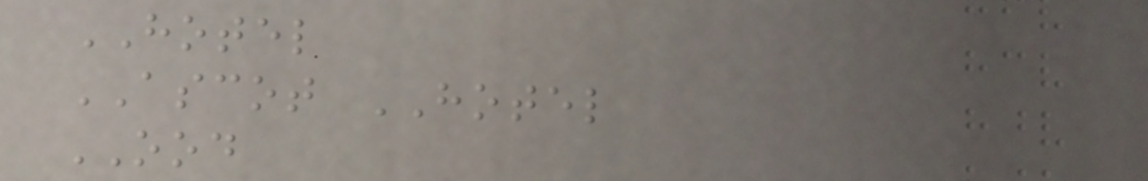HOTEL
ASCOT HOTEL
OOD
